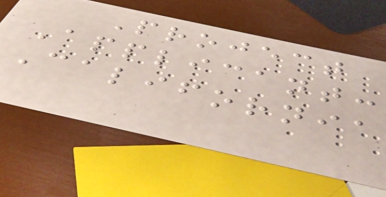Project
Applicant:
California
